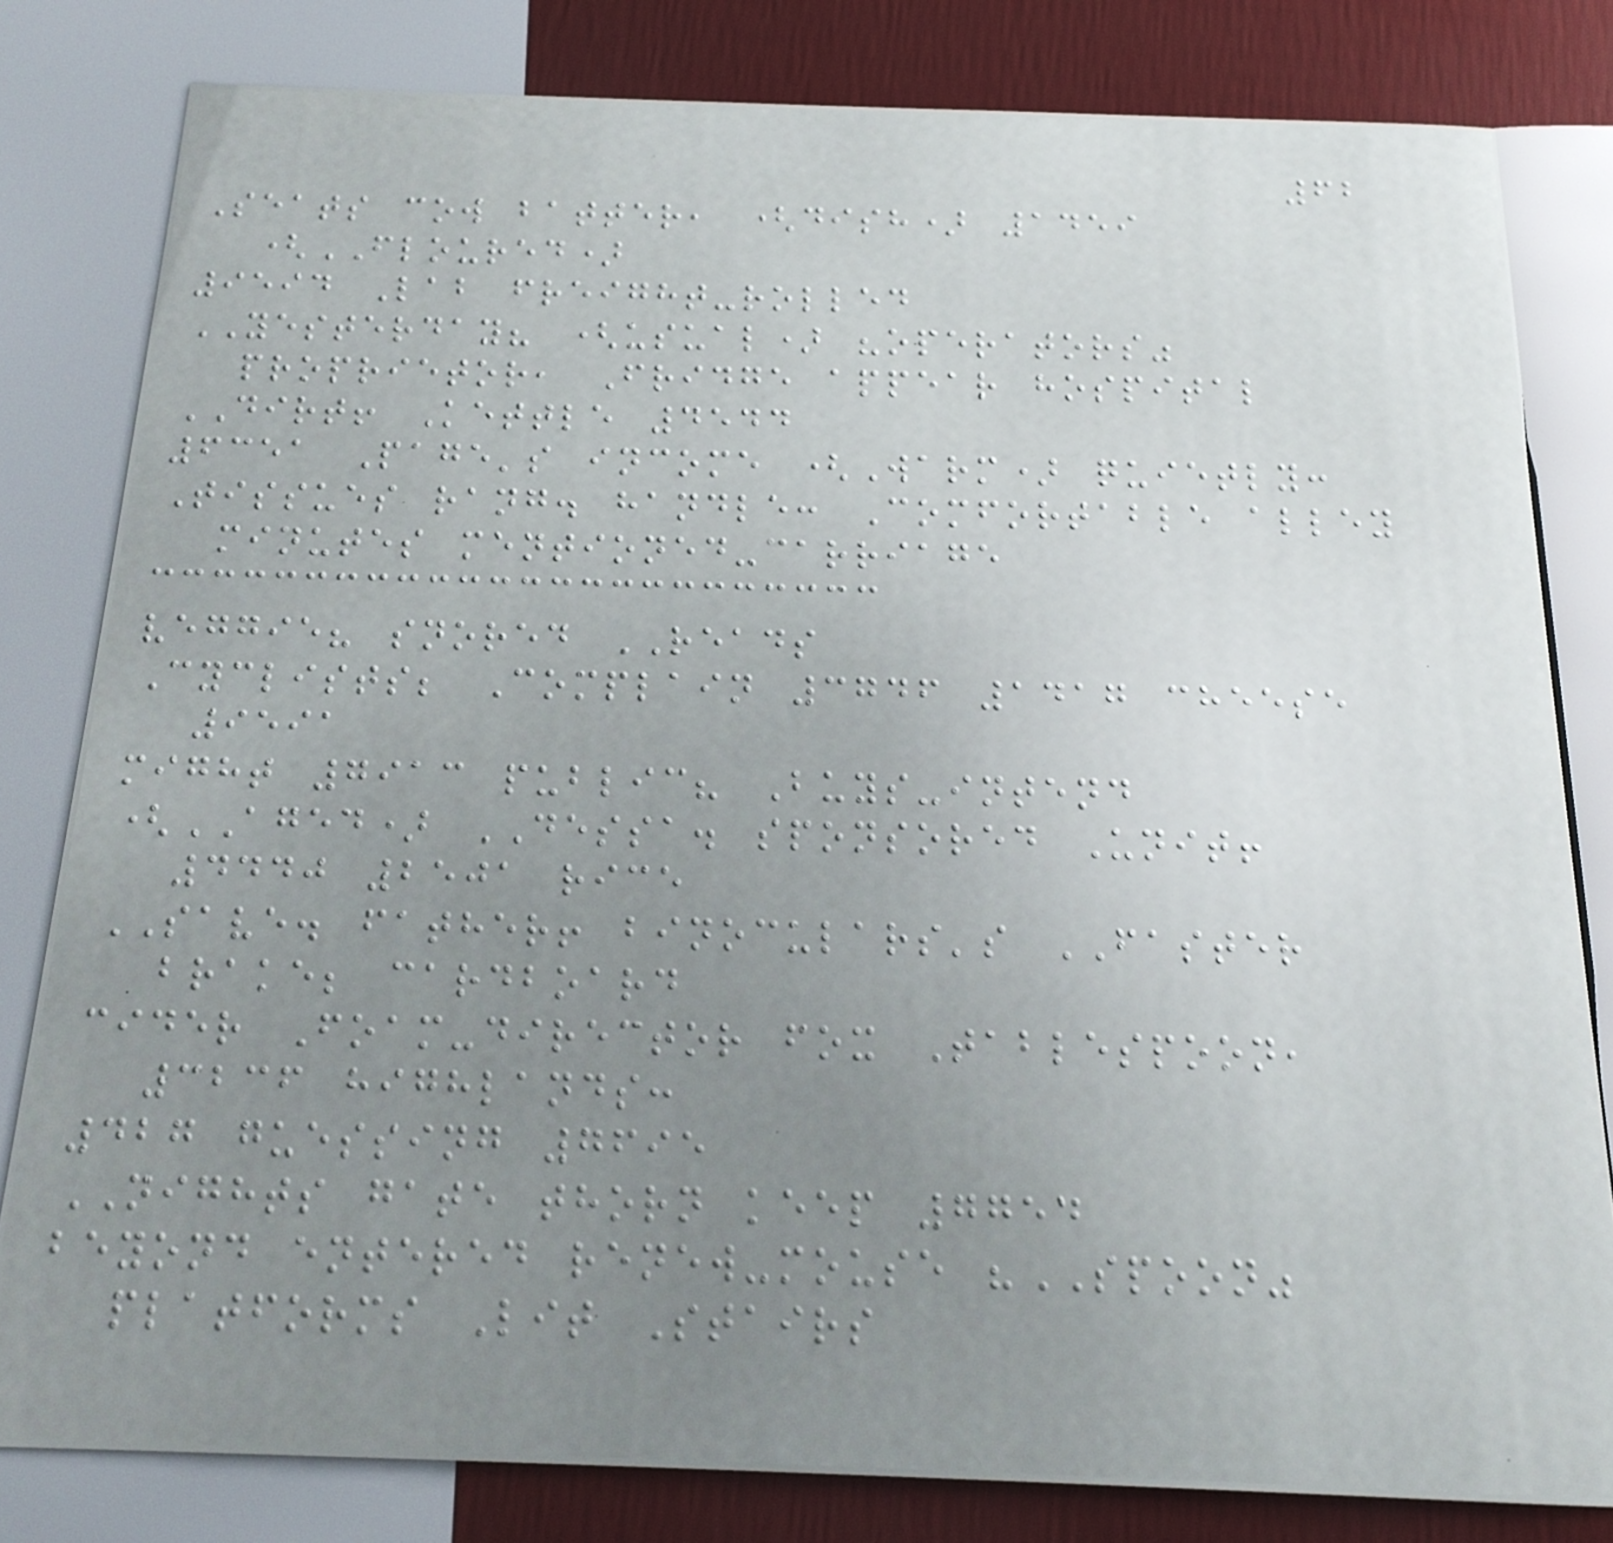62
Seats cow batter, (dish) 1459
(FLOURED)
9594 Lab freight-rolled
YESTERDAY? (usual) "operators"
proprietor, Fridge appear hospital
DIRT! Kettle 4544
6351 Page's income (Warm) quietly:
Tissues rang. handle: Comfortable alley
minutes mentioned-carriage
veggie? snored READS
Cyclists; Complain 3746 1417 cheese
9591
might 7913 public? Buys-intend
(AGED) DESSA. sponsored Unit!
4440 2501 rice
SAVE. father! binoculars's FASTER
brake; cardboard
cider Foam-director fox Tablespoon,
3236 highlands:
427 guessing 7695
NIGHTS gate thorn keep 7754
beyond entered renew-mouse "SPOON"
platforms Lit Stairs
